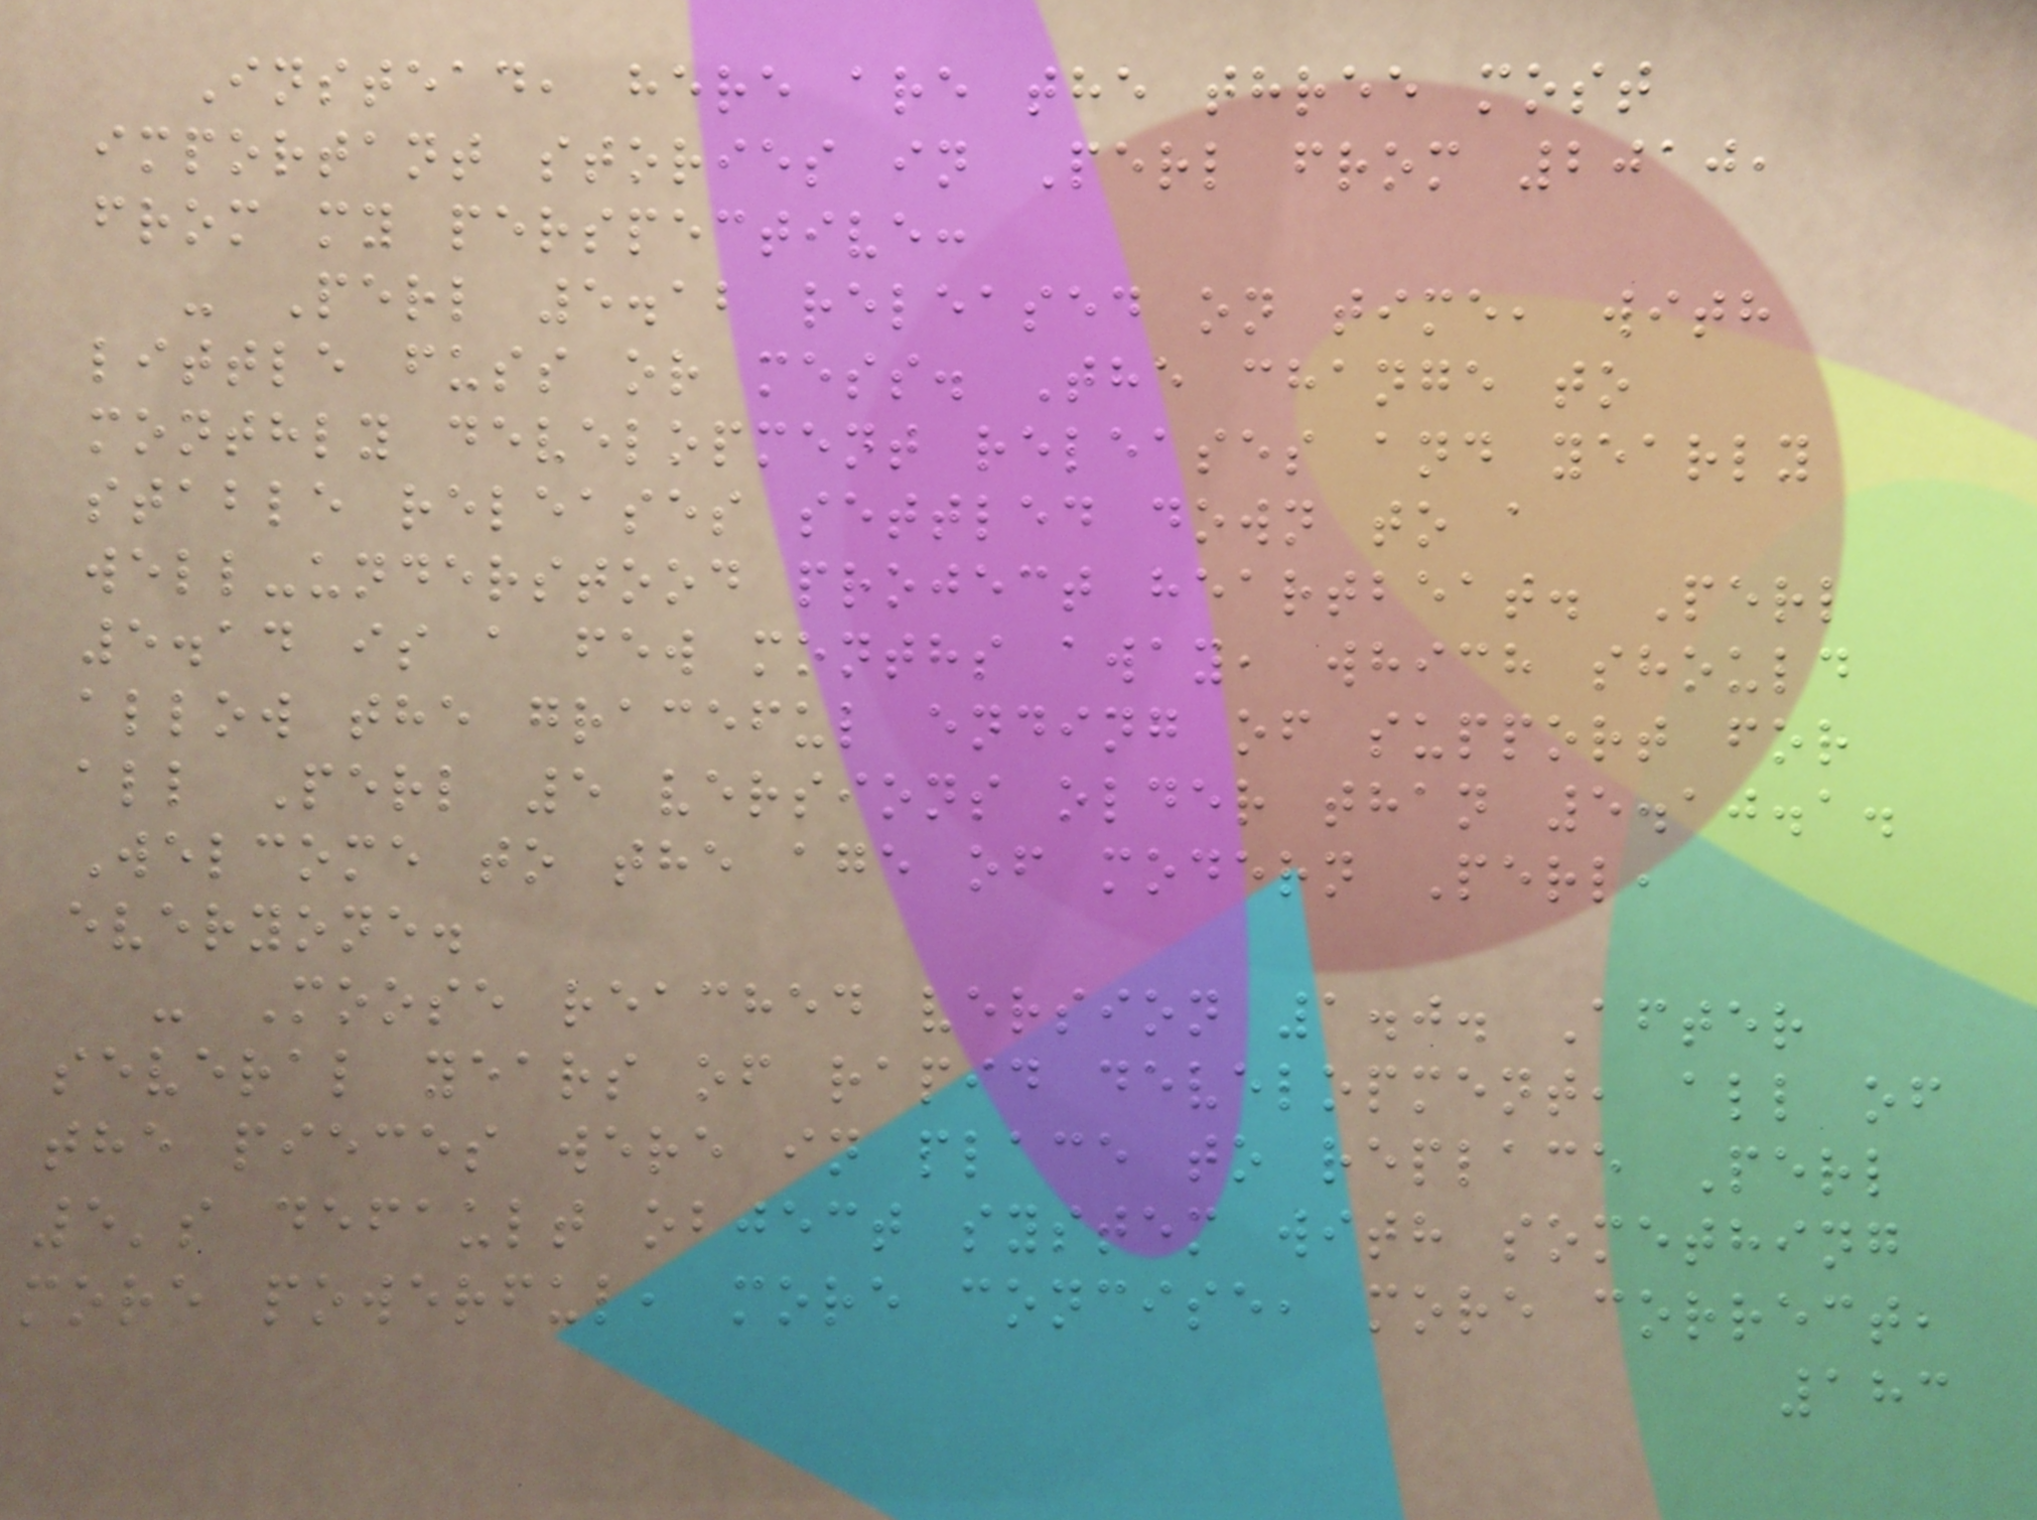Instead, here are the three most
important stories in Perl from 2010,
from my perspective:
- Perl 5.12 released on time, with
little fuss or mess. The change to
monthly development releases and yearly
stable releases settled down to a
well-understood project heartbeat. Perl
5.14 is a few months away, which should
allow the graceful ending of support for
all Perl 5 versions older than 5.10.1.
Welcome to the age of modern Perl,
everyone.
- Moose reached version 1.0. After
several years of rapid development, all of
the pieces were in place to replace Perl
5's default object system with something
more powerful, more concise, more correct,
183
